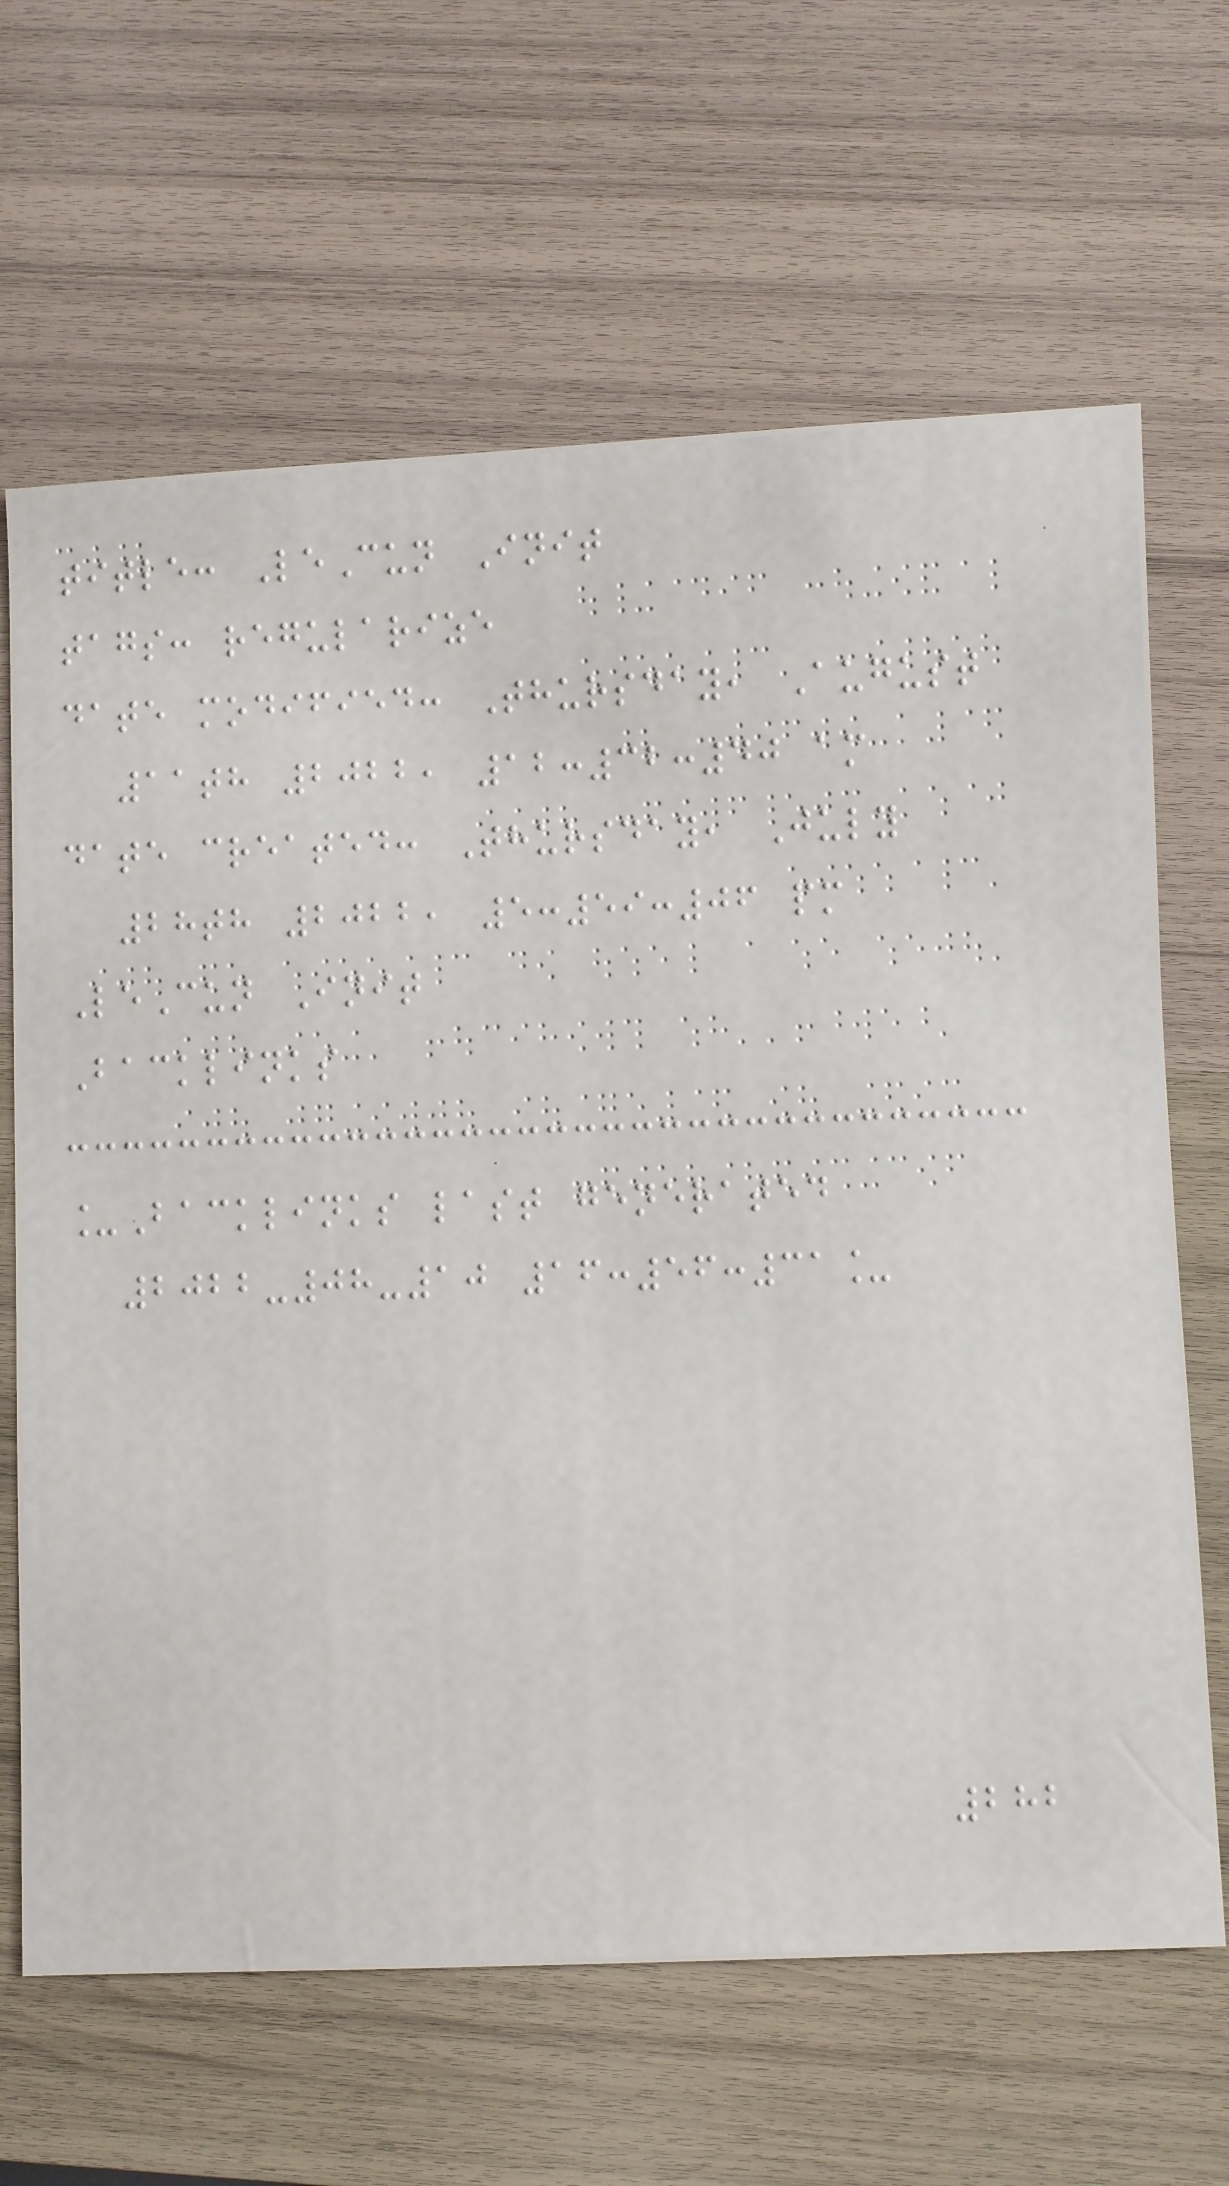title: LeCun Init
tags: regularize
date modified: Thursday, August
11th 2022, 12:32:40 am
date created: Thursday, July
28th 2022, 5:59:06 pm
LeCun Init
Backlinks
_Backlinks last generated
2022-08-10 16:56:31_
282
